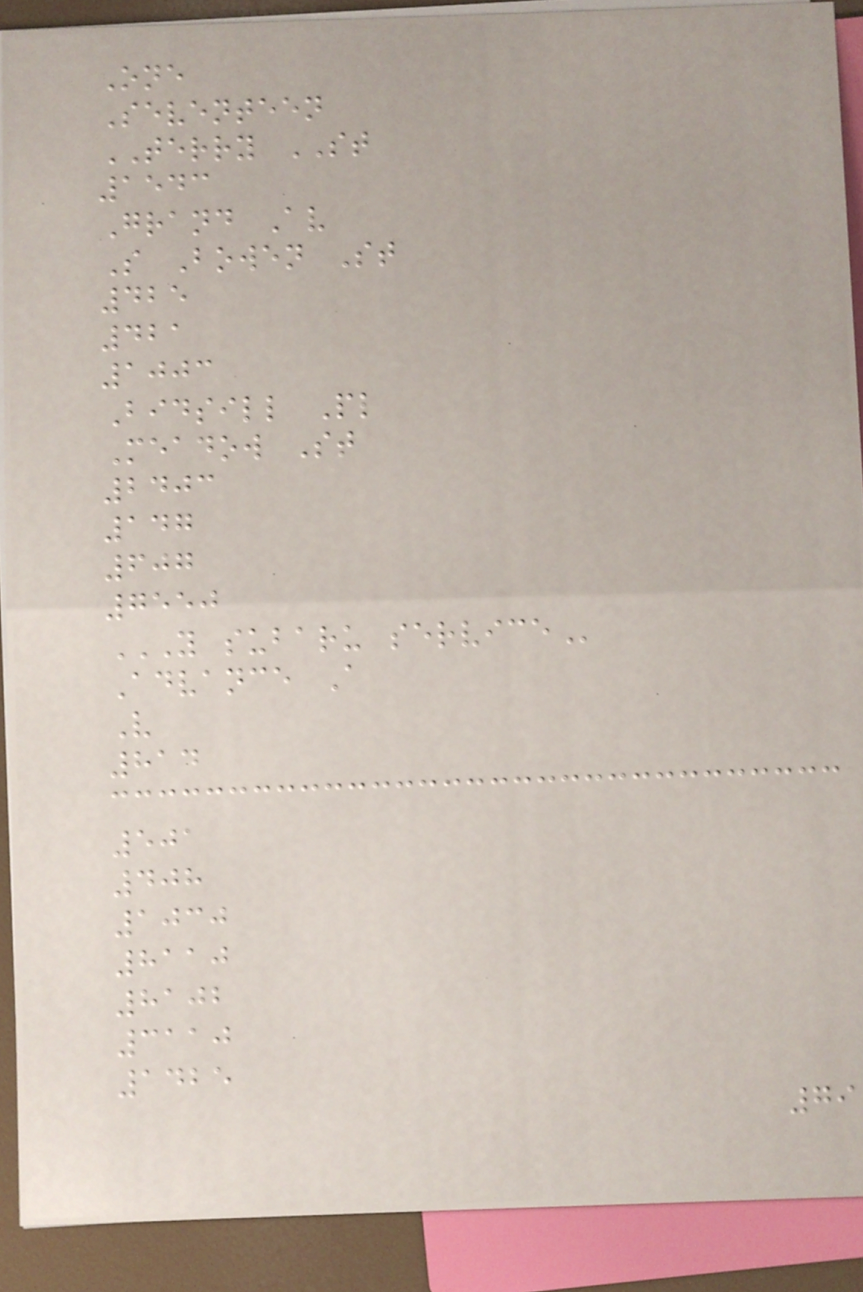One
Seventeen
TERRY ST
1543
Grand Av
S Bowen St
425
421
1003
Bidsill Pl
Meadow St
2403
147
607
7550
Y SUBARU SERVICE
Advance A
V
814
501
408
1030
8110
8102
3110
1425
79
